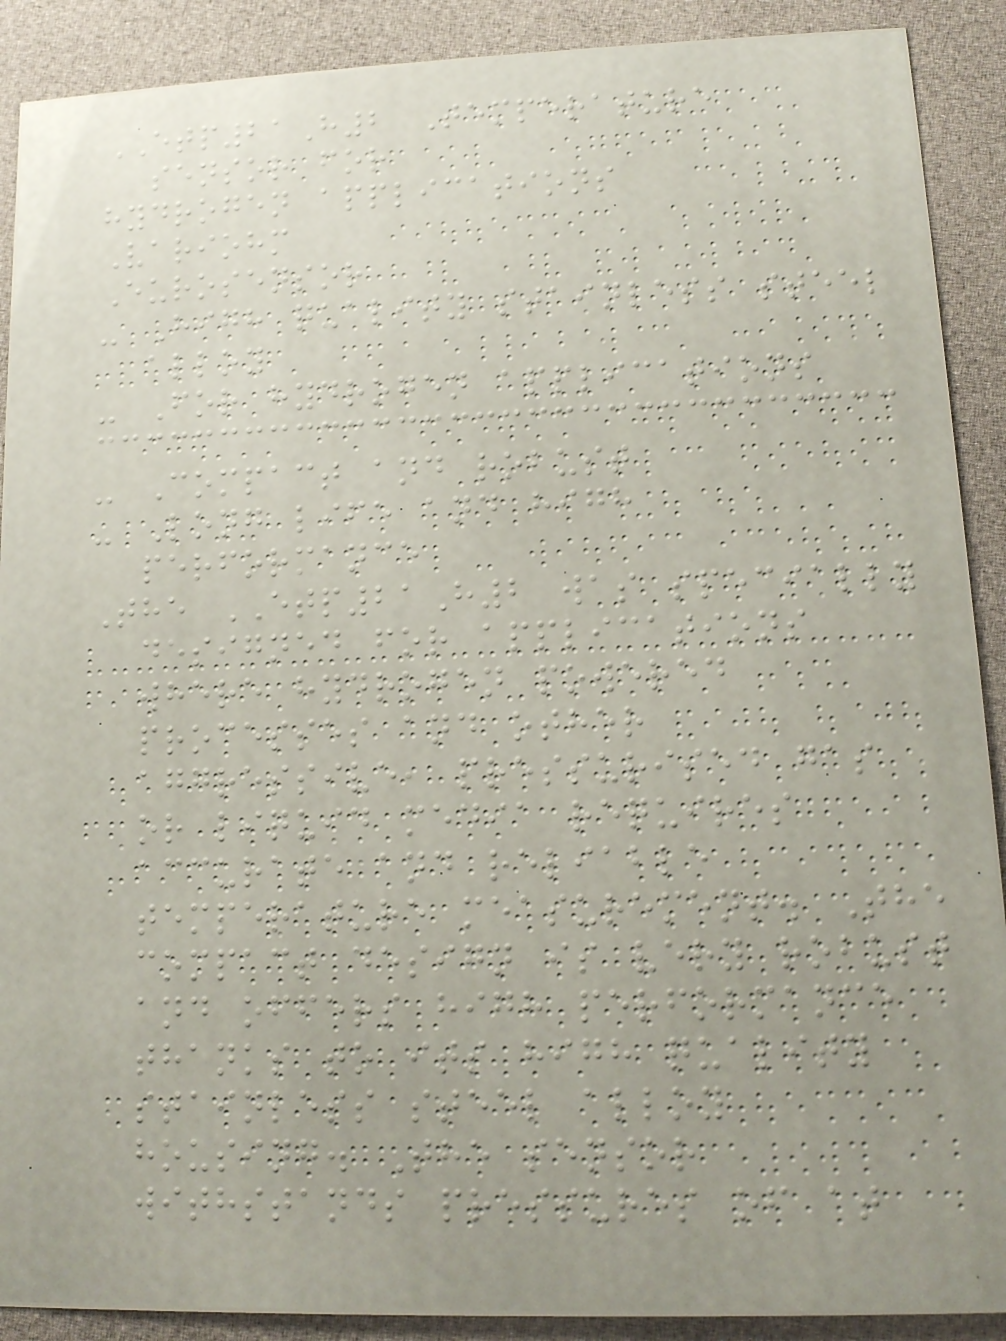ETP21H2 Temperature
sensor for
hydrogen applications
Variohm
Eurosensor
- High quality stainless steel
alloy
- For hydrogen applications
- Compact and robust
- Long life and high
performance
The ETP21H2 was specially
designed for applications
where hydrogen powered
processes and other
aggressive, pressurised gas
or liquid media requires
accurate and reliable
temperature measurement. The
compact design is very robust
and offers high performance
thanks to its high quality
stainless steel alloy
housing. The sensor
withstands pressures of at
